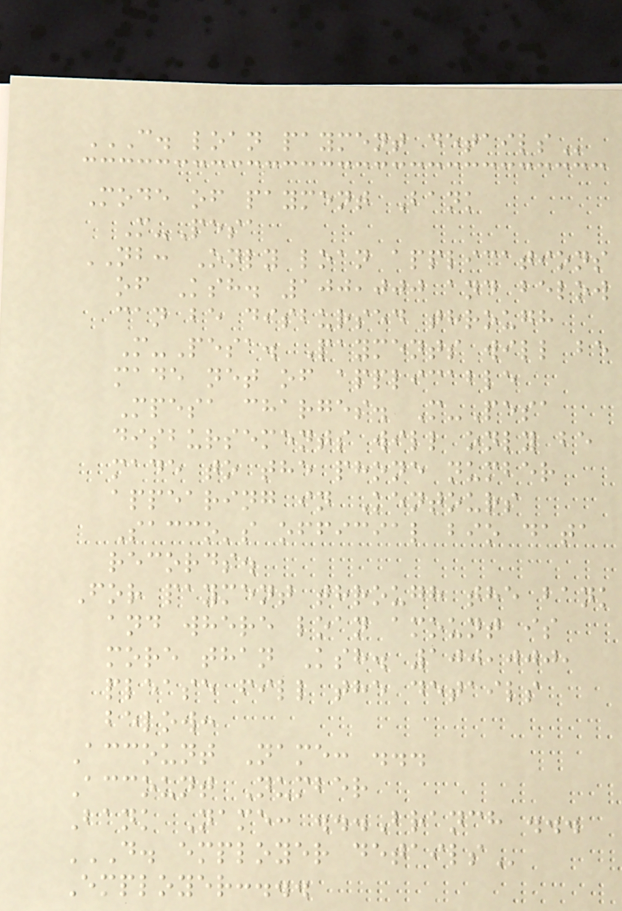C. LOAN PAYMENT DETAILS
Mode of payment Bank
M-Pesa
NB: Only loan applications
of Ksh. 100,000 and below
can be disbursed through
M-Pesa. Payments will be
made net of applicable
Mpesa charges. M-Pesa
disbursements will only be
made to the phone number
appearing in Kentours
Sacco's official bio data
records.
For payment through the bank
and where loan amount is
more than Ksh. 100,000,
please fill the details
below:
Account Name: ...
Account Number
Bank Name: ...Branch ...
D. EMPLOYER DETAILS
Employer:...
